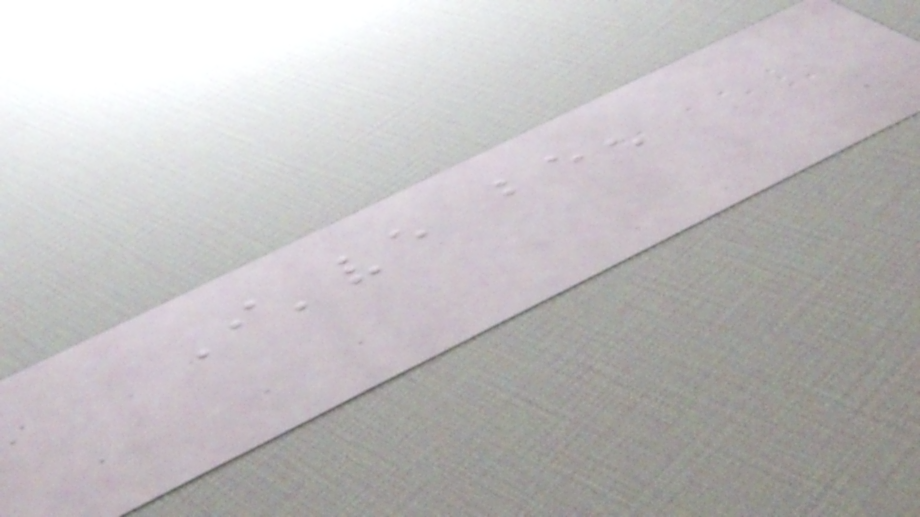I've been
